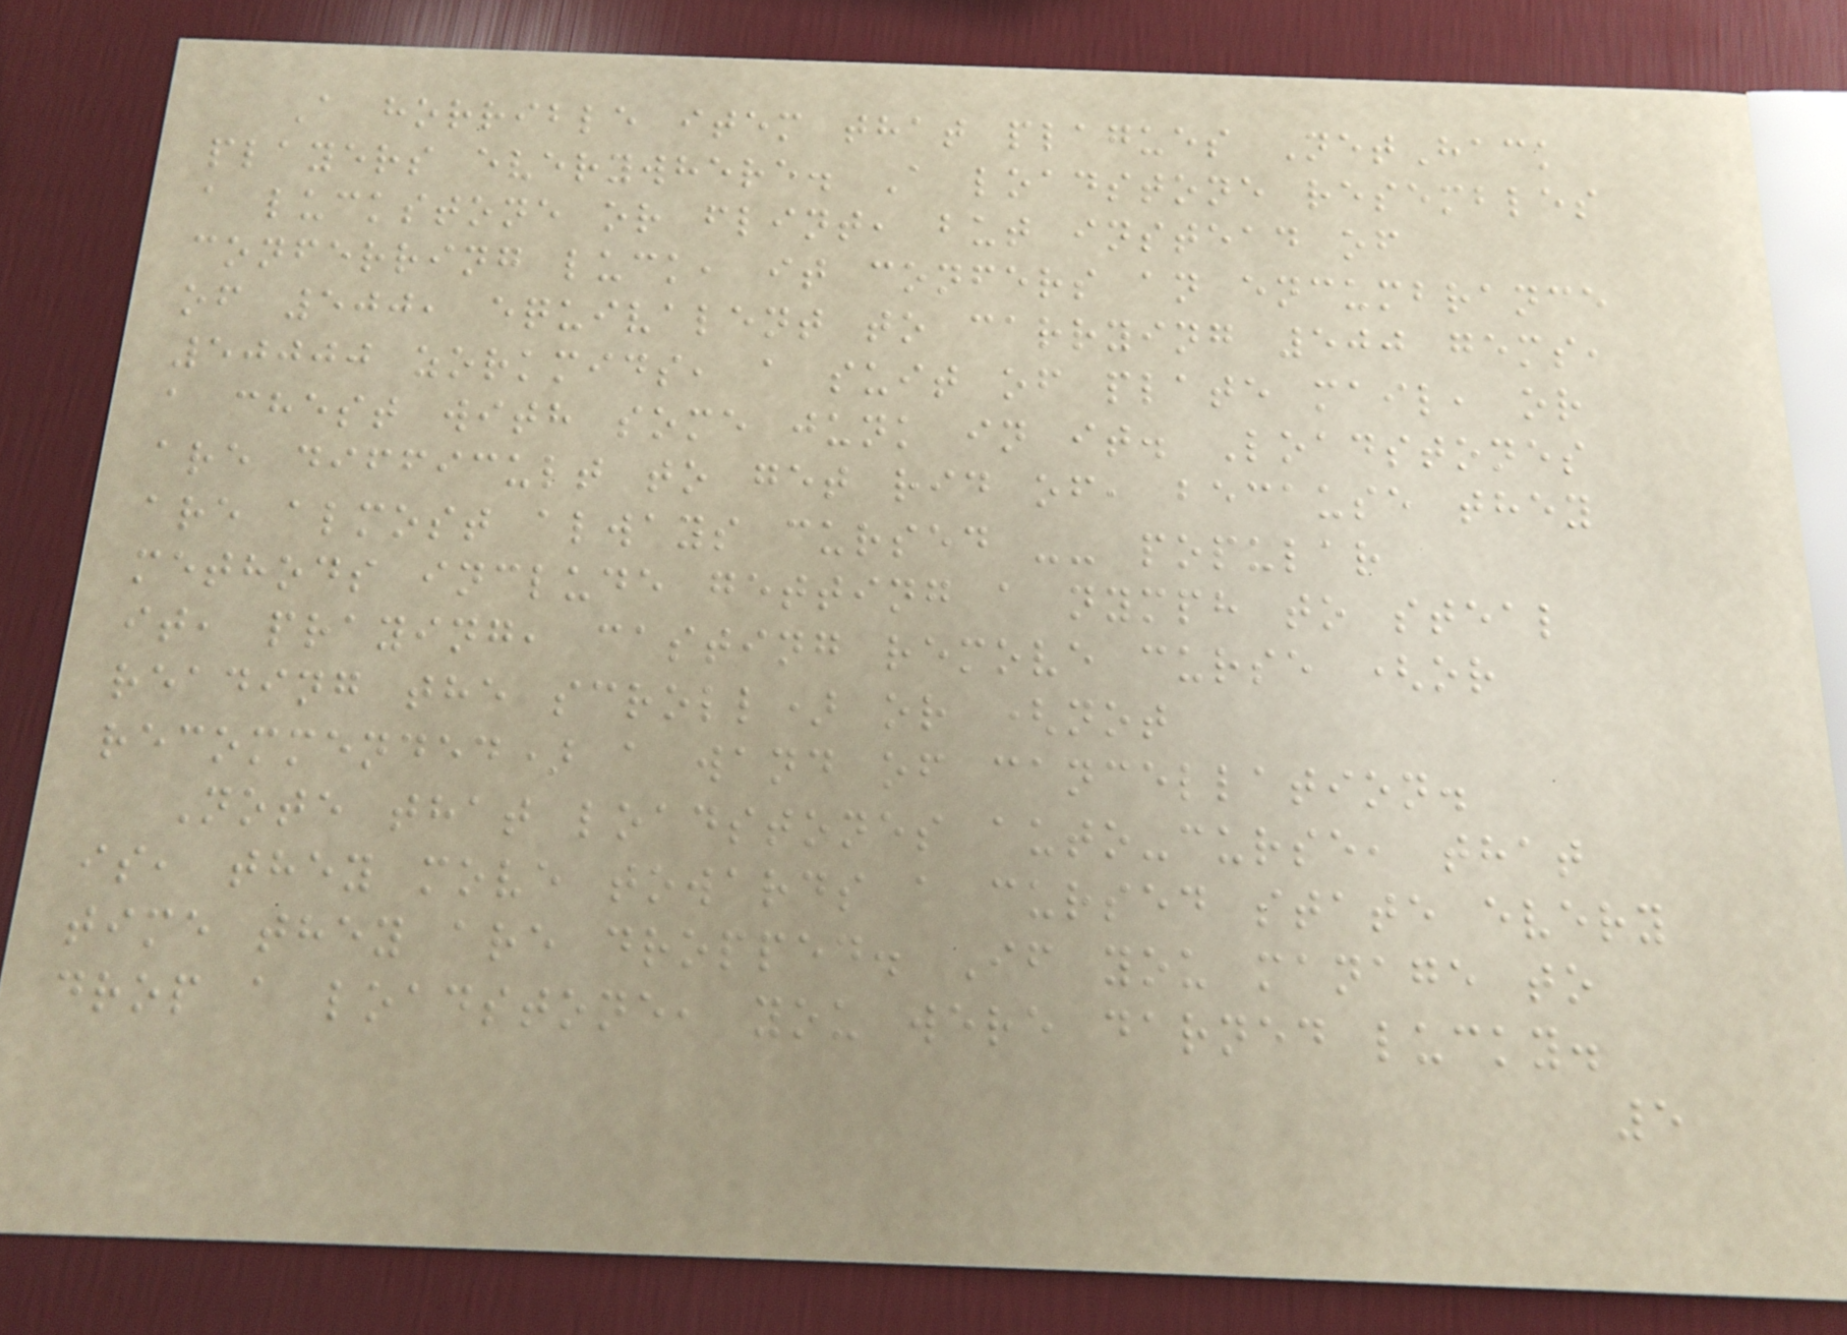A horrible item that plagues NetHack
players everywhere. A loadstone resembles
a luckstone or flint, but instead of
conferring luck, it confers an encumbrance
of 500, equivalent to carrying 500 gems,
50000 zorkmids, a suit of plate mail, or
a chest with some junk in it. Loadstones
are difficult to get rid of, because they
are almost always cursed -- popular
methods include getting a nymph to steal
it, praying, casting remove curse (or
reading the scroll) or (not
recommended) a wand of cancellation.
Note that loadstones auto-curse, that
is, they move towards a cursed state every
time they are dropped. If you manage to
drop a loadstone, you were darned lucky.
5
